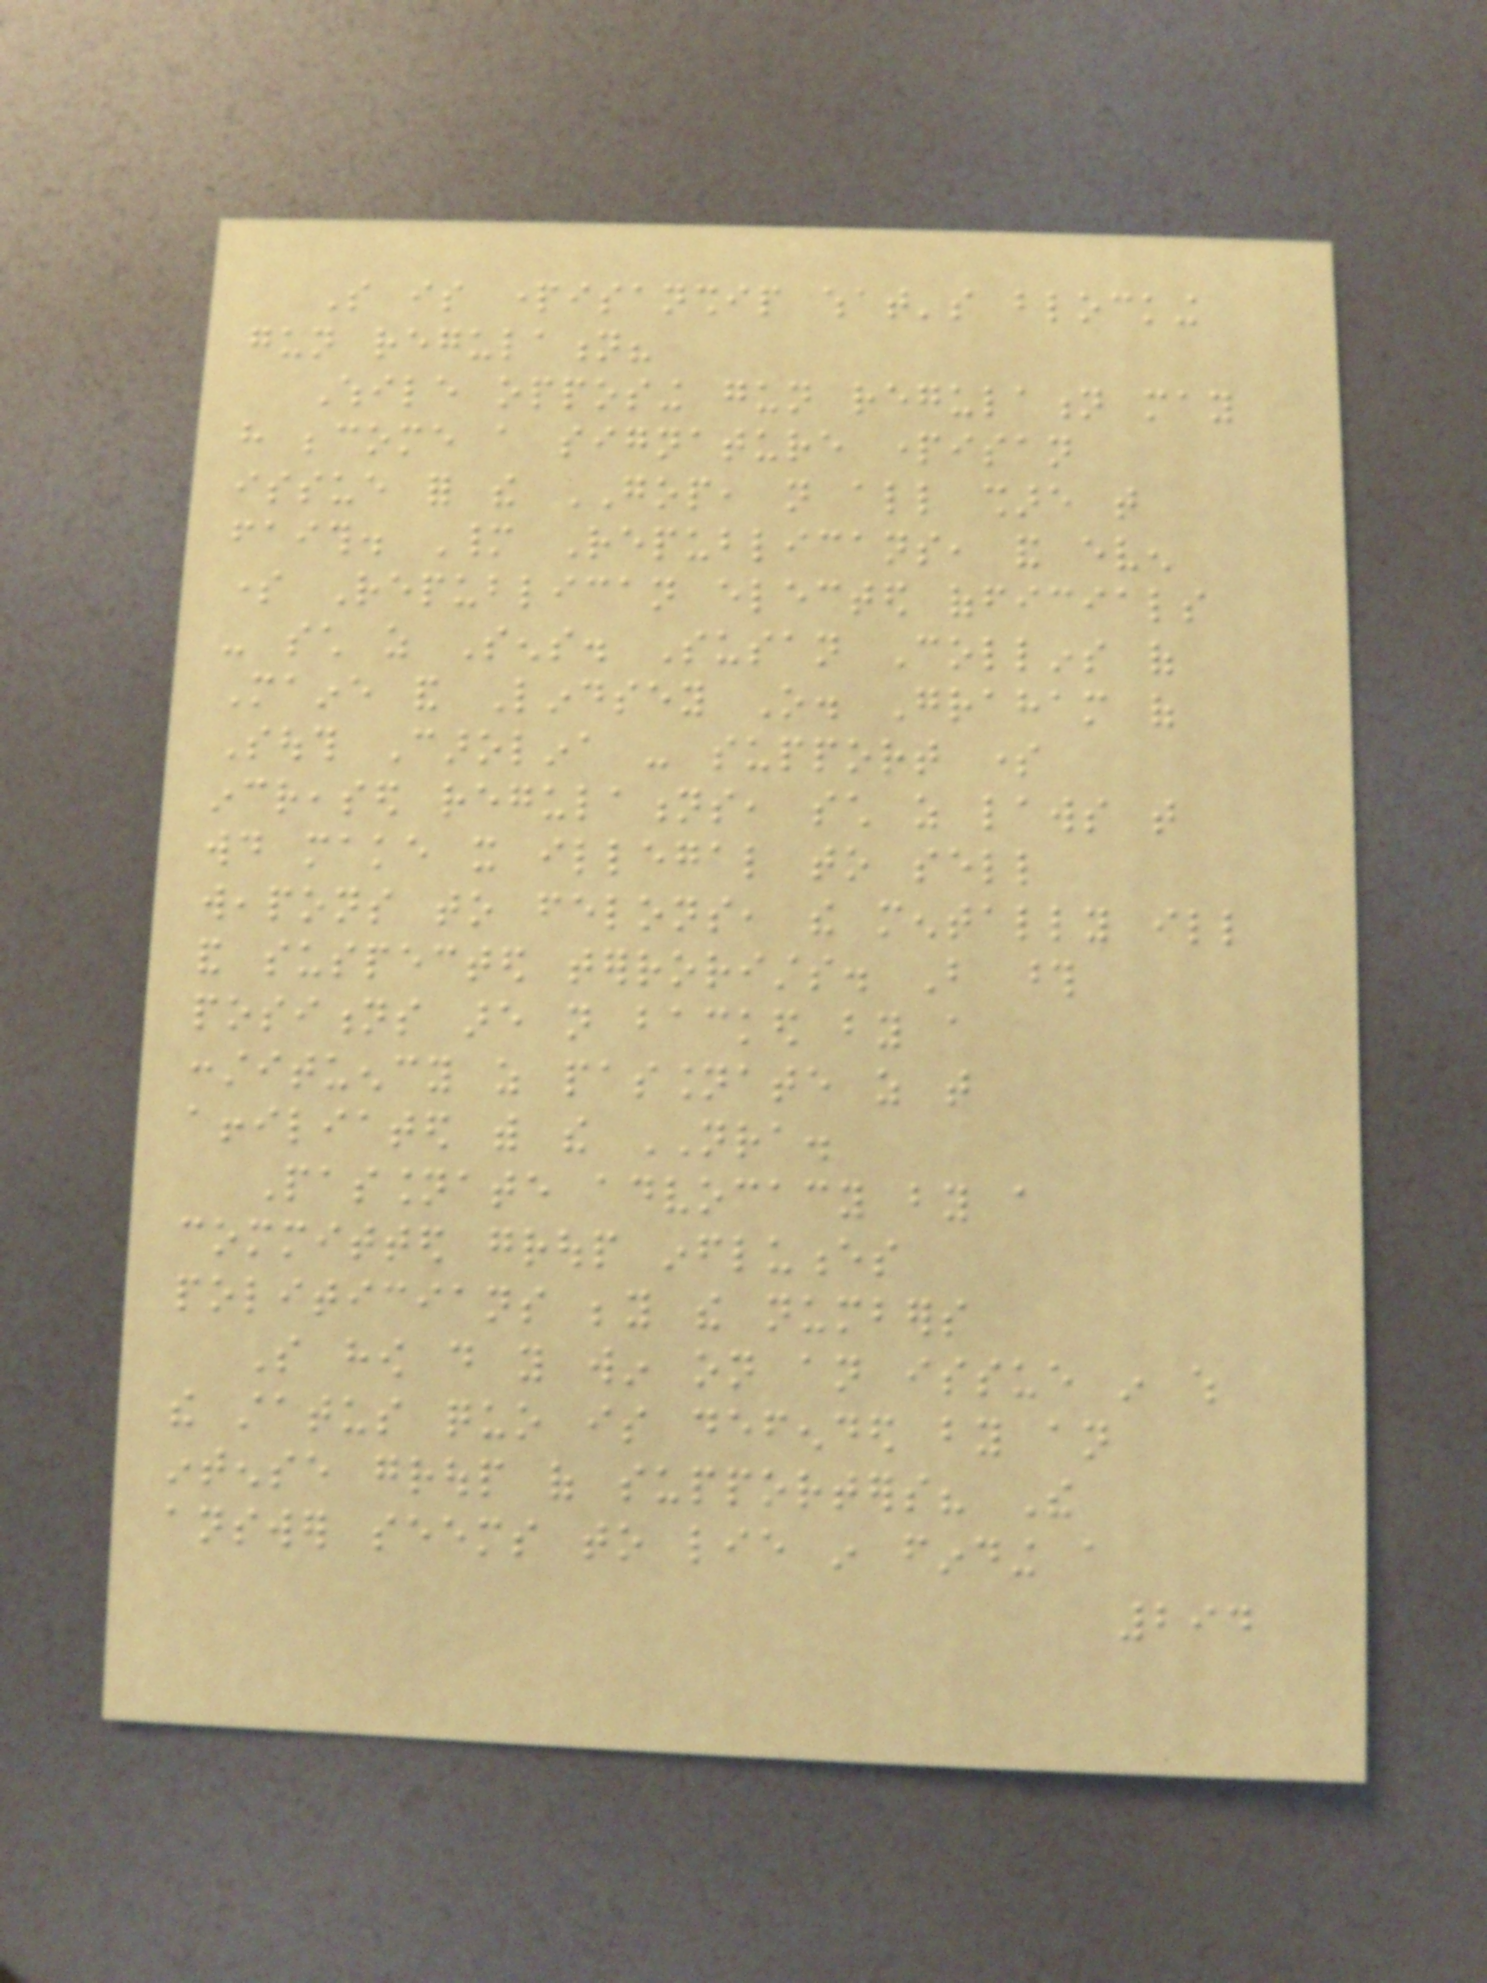So is partisanship what's blocking
gun regulation?
While opposing gun regulation may
have become a signature partisan
issue for the GOP, not all share that
faith. Many Republicans, and even
some Republican elected officials
- such as Sens. Susan Collins of
Maine and Lindsey O. Graham of
South Carolina - support some
increased regulations, such as laws that
would make it illegal to sell
weapons to felons, the mentally ill
and suspected terrorists. But those
positions are not backed by a
constituency as passionate as that
affiliated with the NRA.
Passionate advocacy by a
committed group influences
politicians beyond the numbers
So how do you win on an issue in which
the status quo is defended by an
intense group of supporters? The
answer seems to lie in finding a
294
